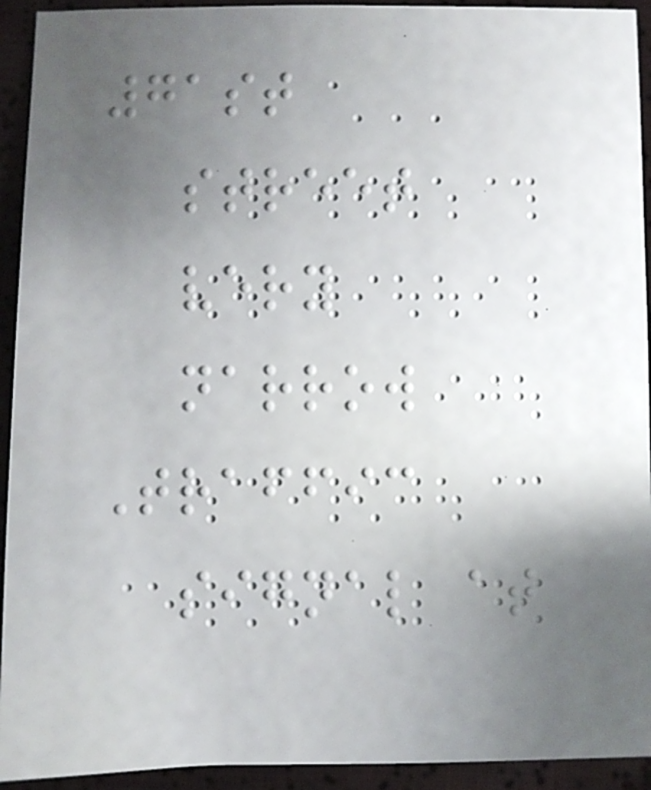71st
street
very
narrow
Traffic
signal at
